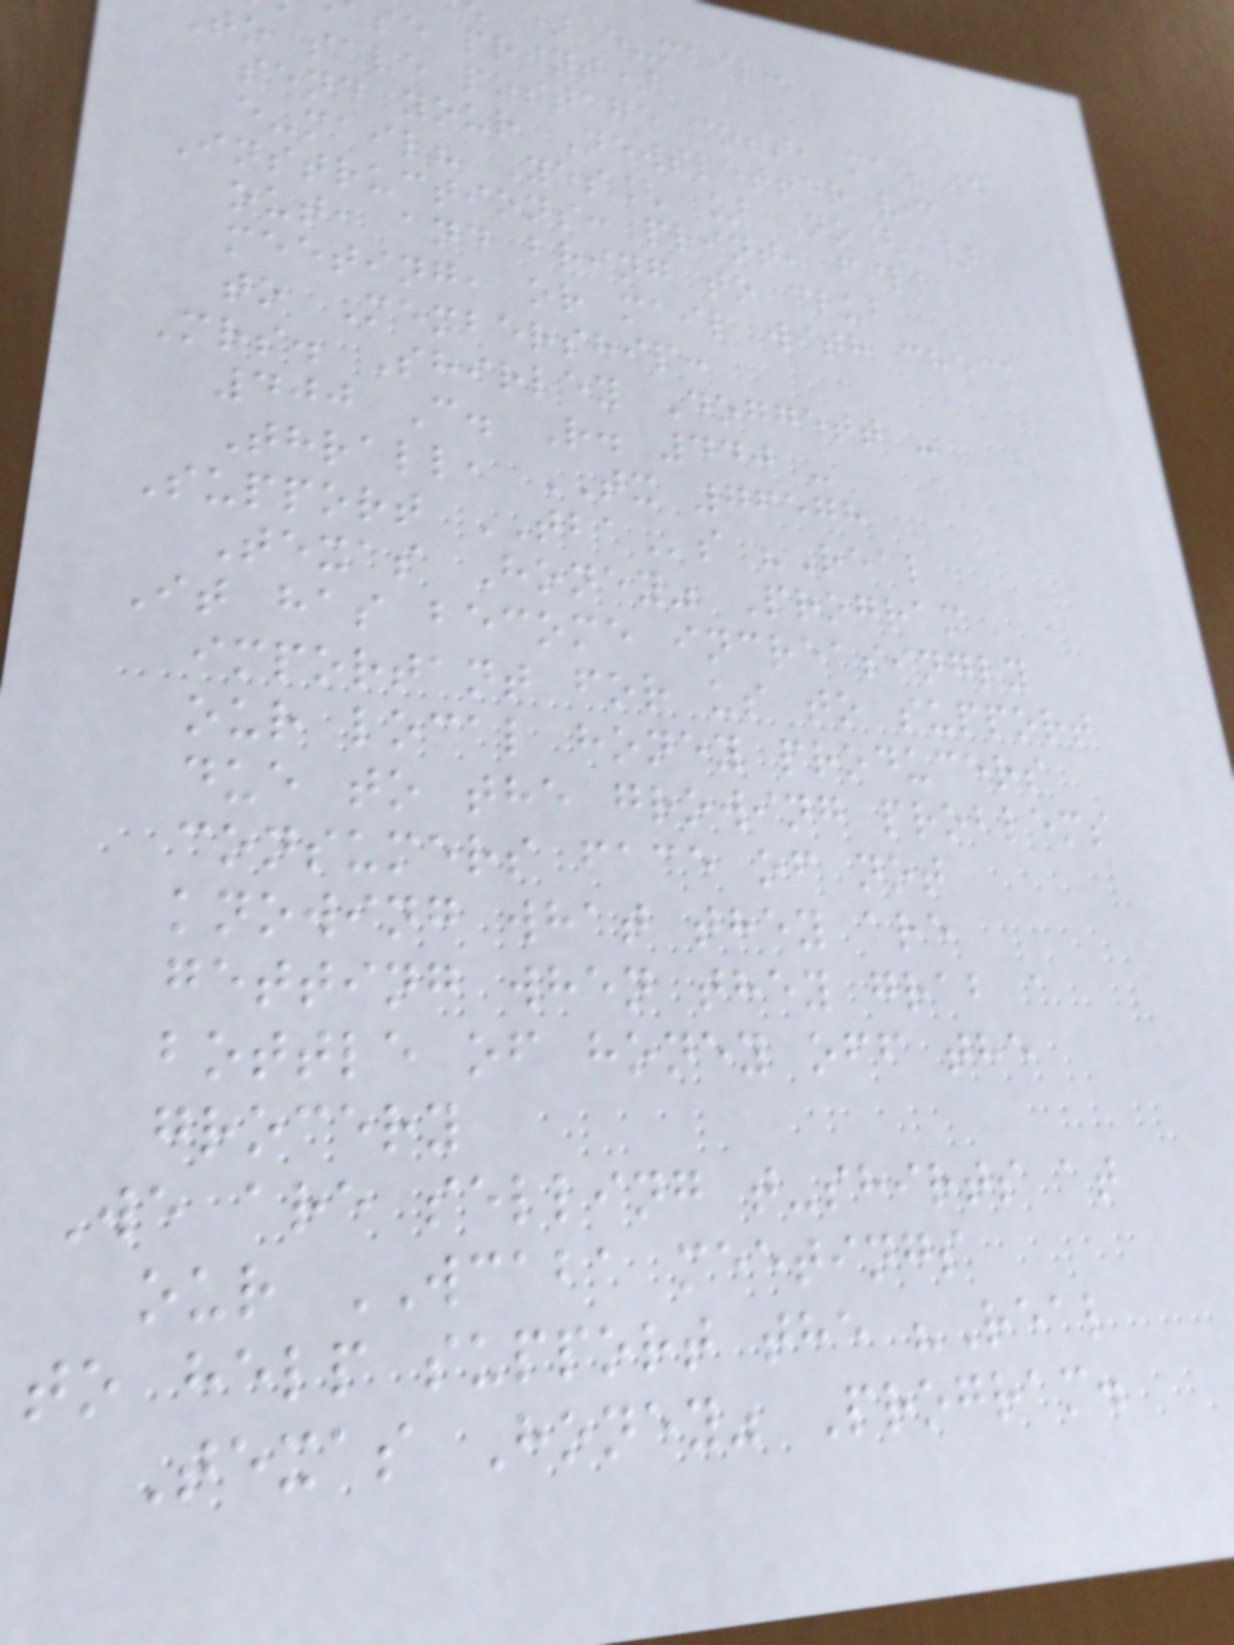) e-mail:
se print)
to save postage cost, may we
send your Newsletter via
e-mail? Yes[ ] No[ ]
Instructions: print, fill
out, and bring to club
meeting, or mail with check
to Membership:
Mrs. Shirley Doggett -
400 C. R. 440 -
Thrall, TX 76578
Support TBAs "Real
Texas Honey" Program
It has become increasingly
important for us to support
our local honey producers
due to the growing problems
consumers face of not
knowing what they are
getting when they grab a
bottle of honey off the
grocery
We are selling t-shirts at
our WCABA meetings
to help support the "Real
Texas Honey" Program.
